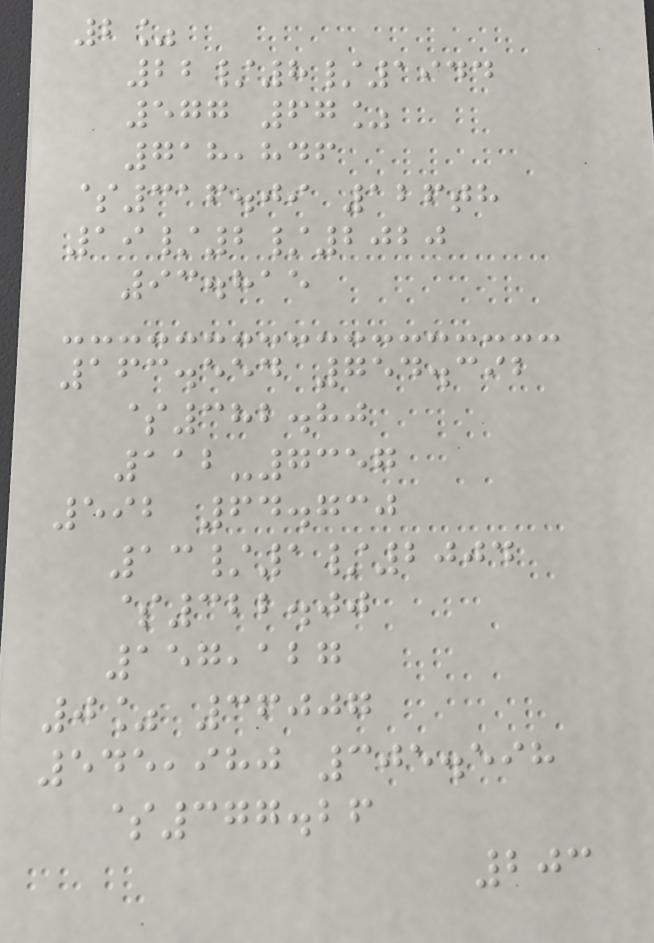2%
22/8/1944
577 67%
718,846
$316.09 126th
19/2/2020
93.815
163.554 754.392
$382.80
112-7357
592 64.730
13/1/2004
$322.00
157,127
0% 36007
545,980 305.598
$377.26
203
